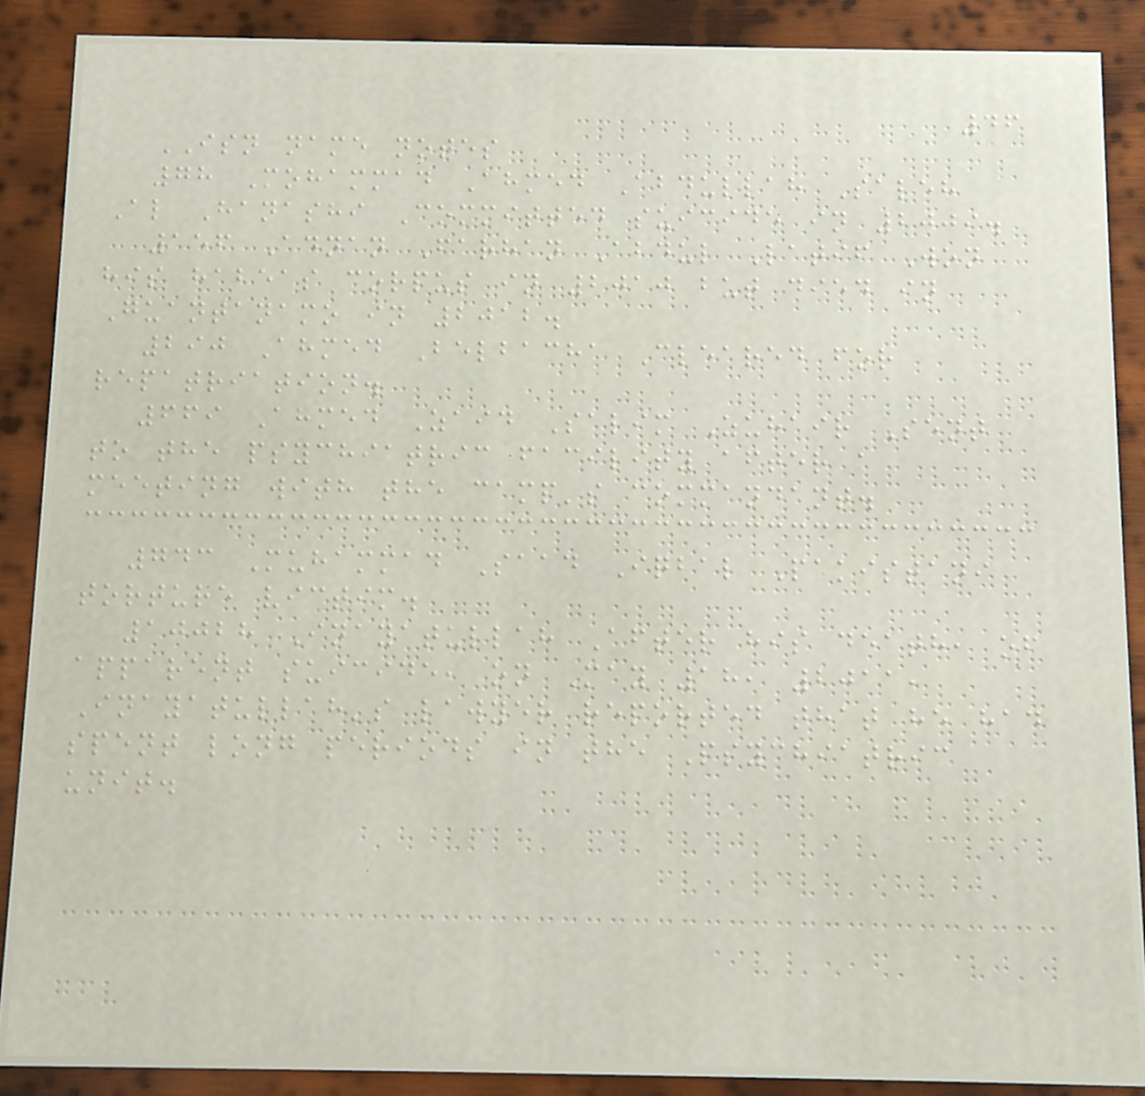46
ISN name notes
78 Mohammad Ahmed Abdullah Saleh
Al Hanashi Committed suicide in 2009.
156 Adnan Farhan Abdul Latif Won
his habeas corpus in 2010 but died in
Guantanamo in 2012.
290 Ahmed Belbacha Cleared for
repatriation.
669 Ahmed Zaid Salim Zuhair Sent
to the psychiatric facility after a
meeting with the camp's commandant.
743 Muhammad Saad Iqbal Pakistani
torture victim.
10028 Inayatullah After his death, of
apparent suicide, on May 18, 2011,
Inayatullah's lawyer reported that he had
spent long periods in the Psychiatric
unit.
